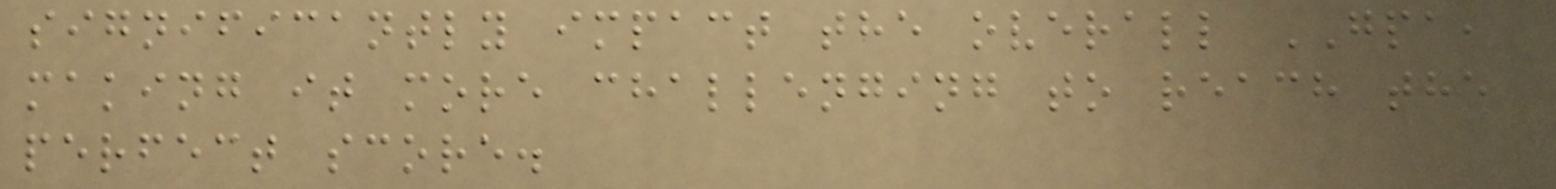significantly impact the overall GPA,
making it more challenging to reach the
perfect score.
